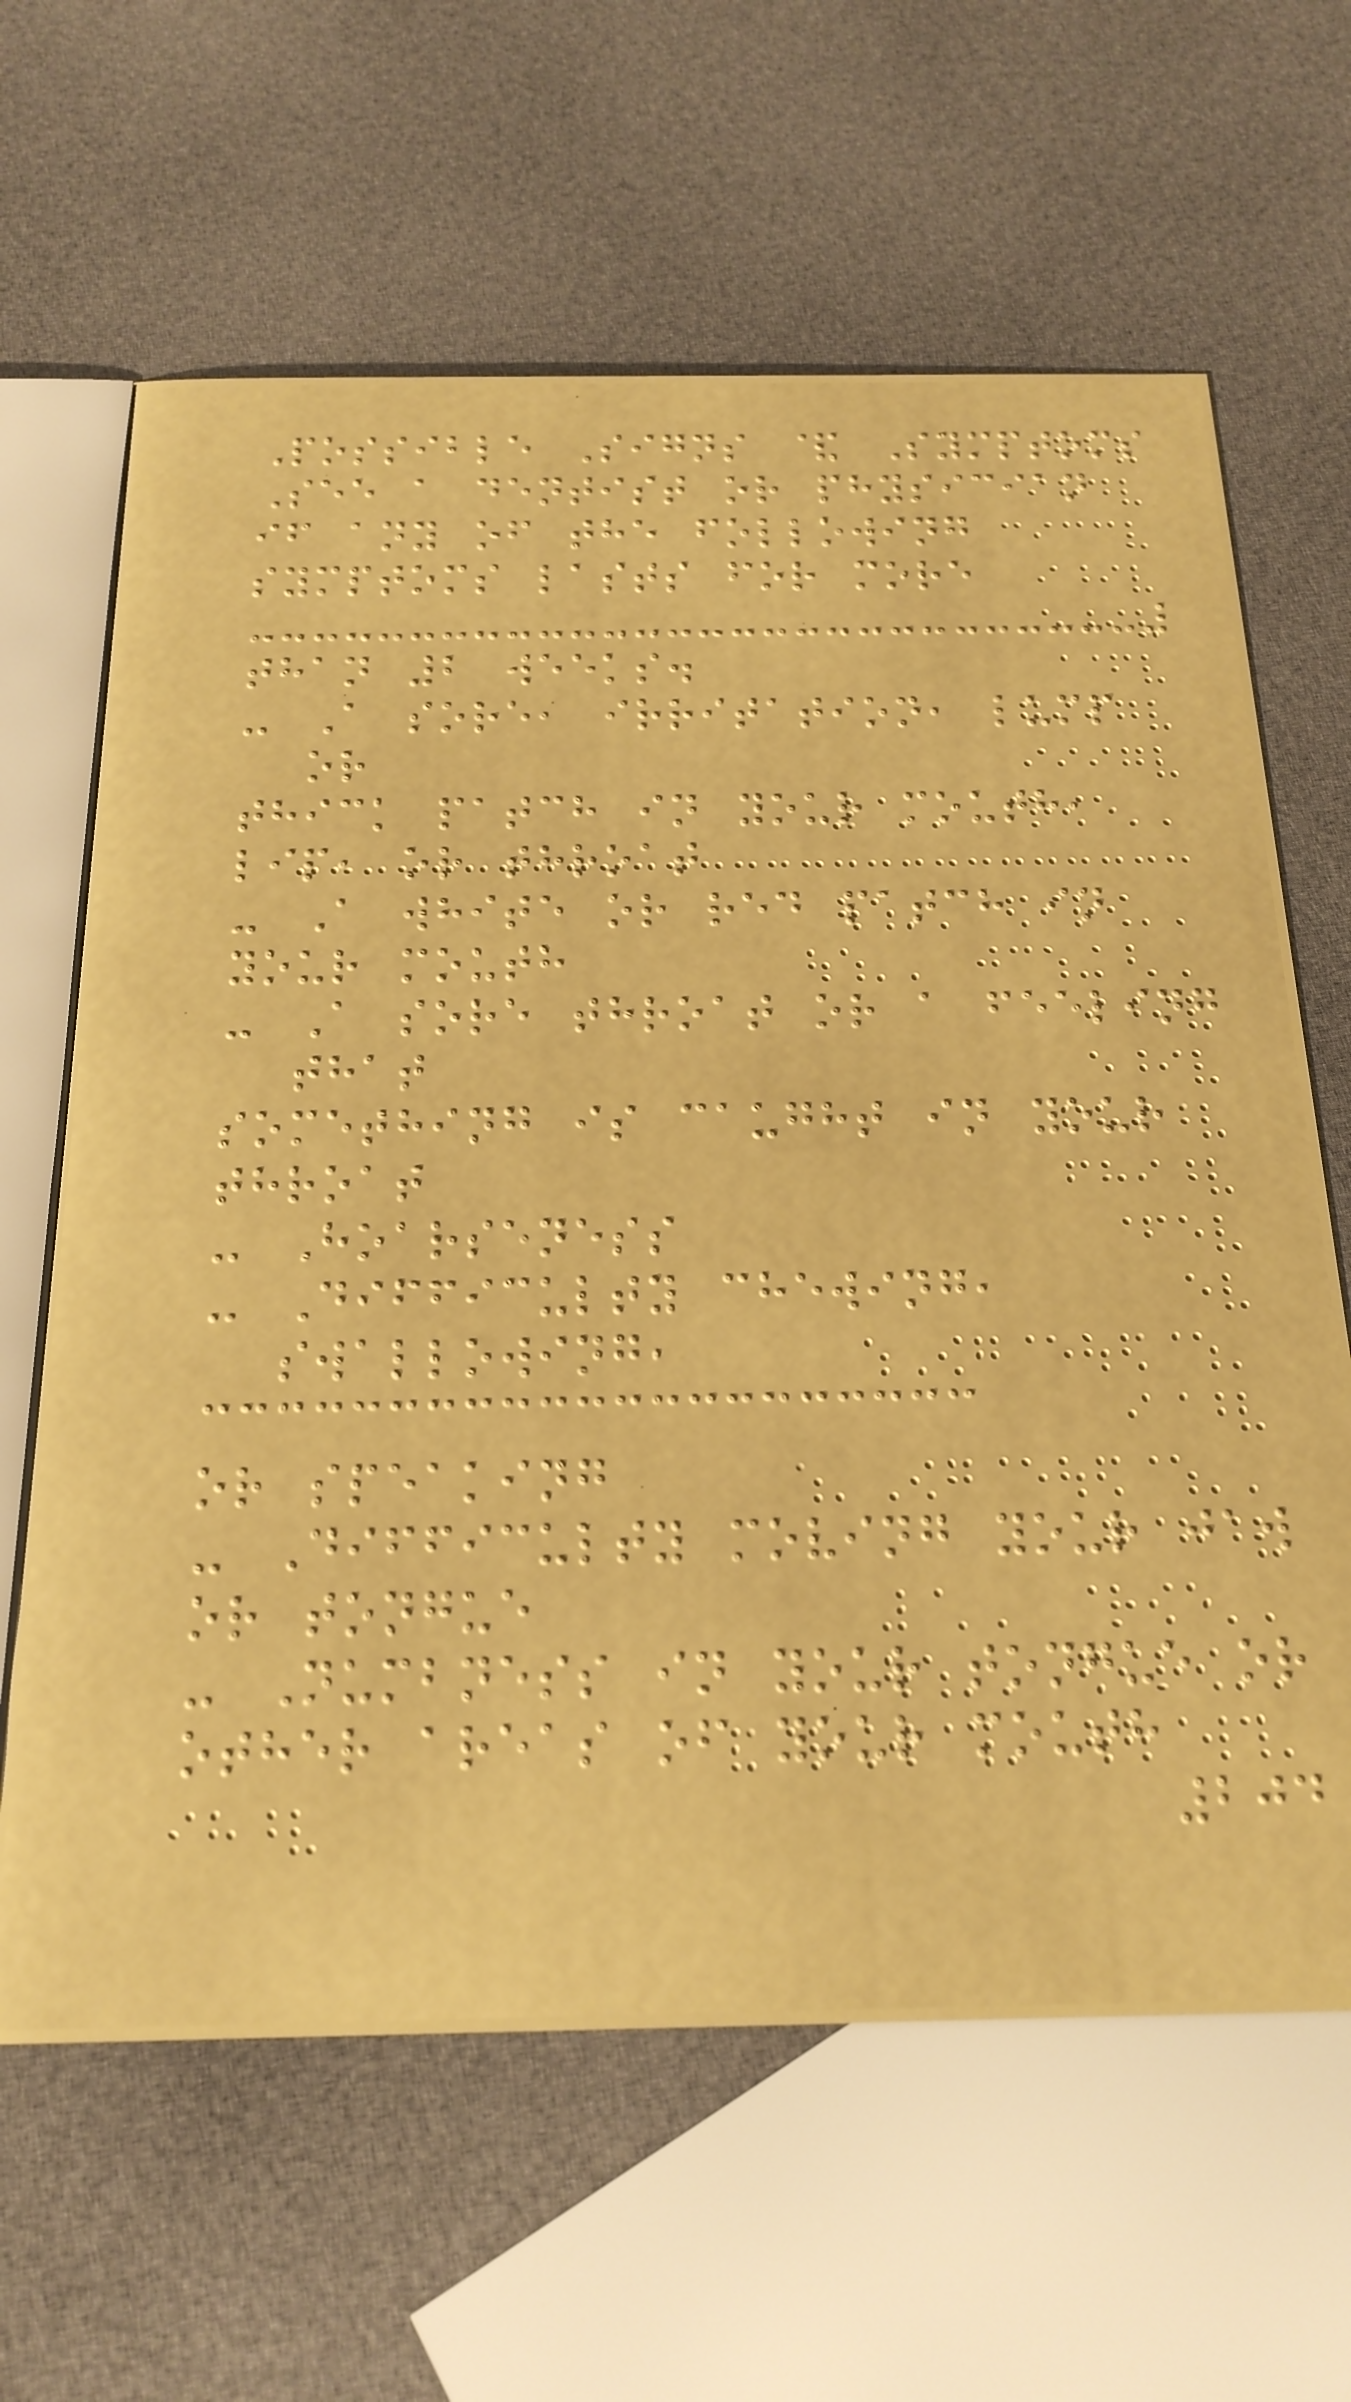Possible Signs & Symptoms
See a dentist or physician
if any of the following
symptoms lasts for more
than 2 weeks.
- A sore, irritation, lump
or
thick patch in your mouth,
lip, or throat
- A white or red patch in
your mouth
- A sore throat or a feeling
that
something is caught in your
throat
- Hoarseness
- Difficulty chewing,
swallowing,
or speaking
- Difficulty moving your jaw
or tongue
- Numbness in your tongue or
other areas of your mouth
204
